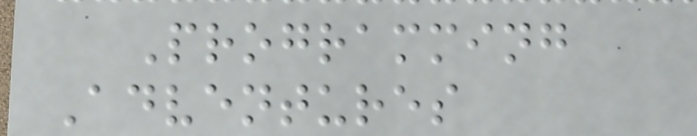Programming
Adventures
